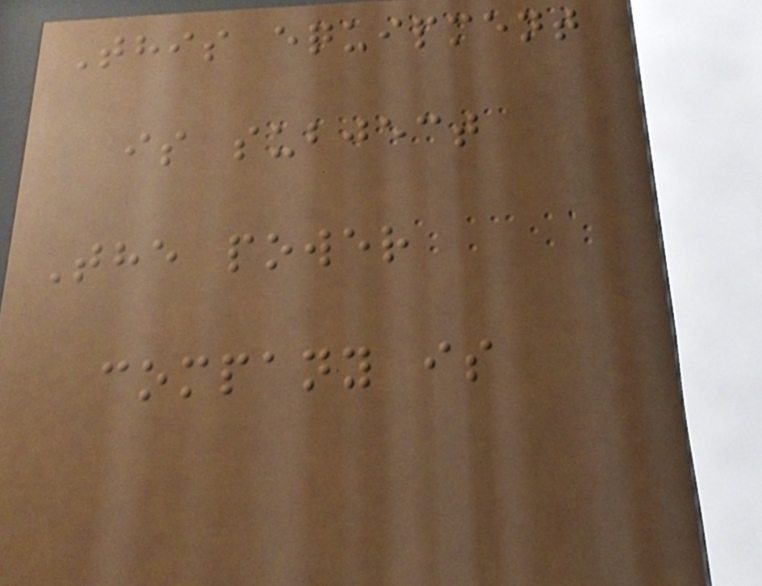This equipment
is subject
The power
company is
